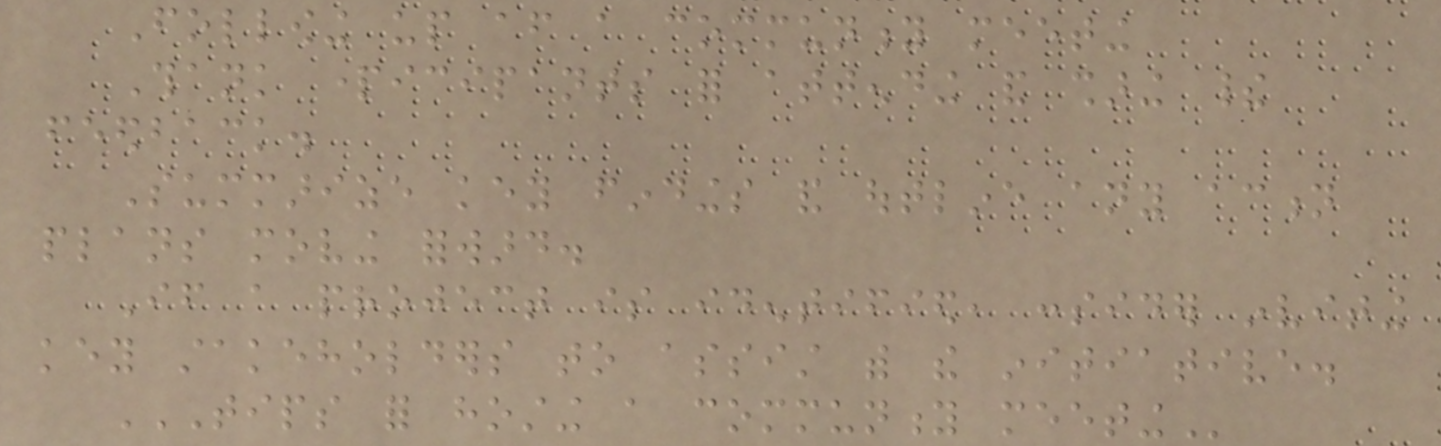Following up after a community meeting
Thank participants for attending and sharing their
feedback.
Summarize key findings and outline any action
plans moving forward.
If a project is identified, consider inviting
key stakeholders to assist with the initiative.
TIPS FOR HOSTING A COMMUNITY MEETING
